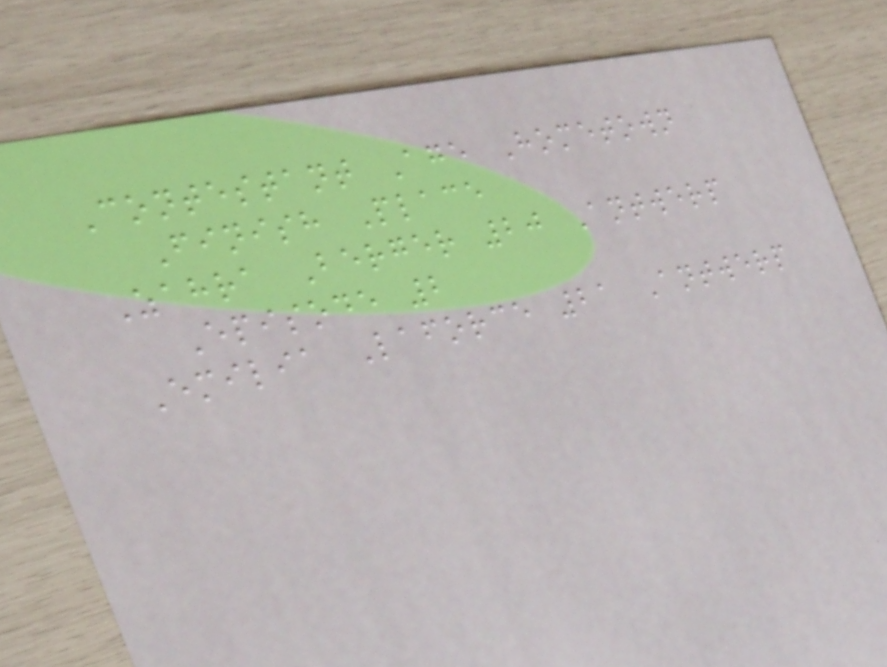Contestant Age Hometown
Finish Place
Zahra Berger 20 Antwerp
Episode 2
Emilia Laforce 21 Antwerp
